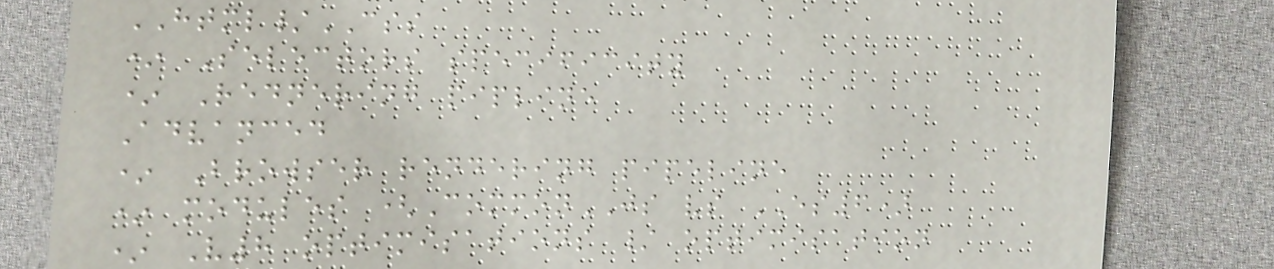HTML/CSS
* Selectors specificity
* Rednering pipline
Advanced
* Browser rendering pipeline
* modules (CommonJS vs ES6)
* V8 optimisations / optimisation
